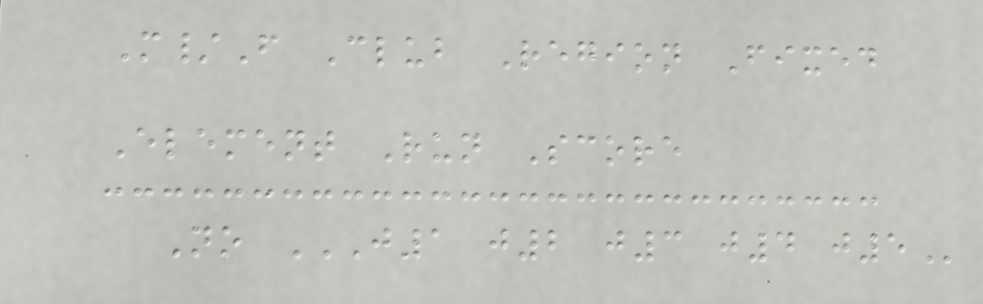M/F Club Region Fixed
Element Run Score
No J1 J2 J3 J4 J5
